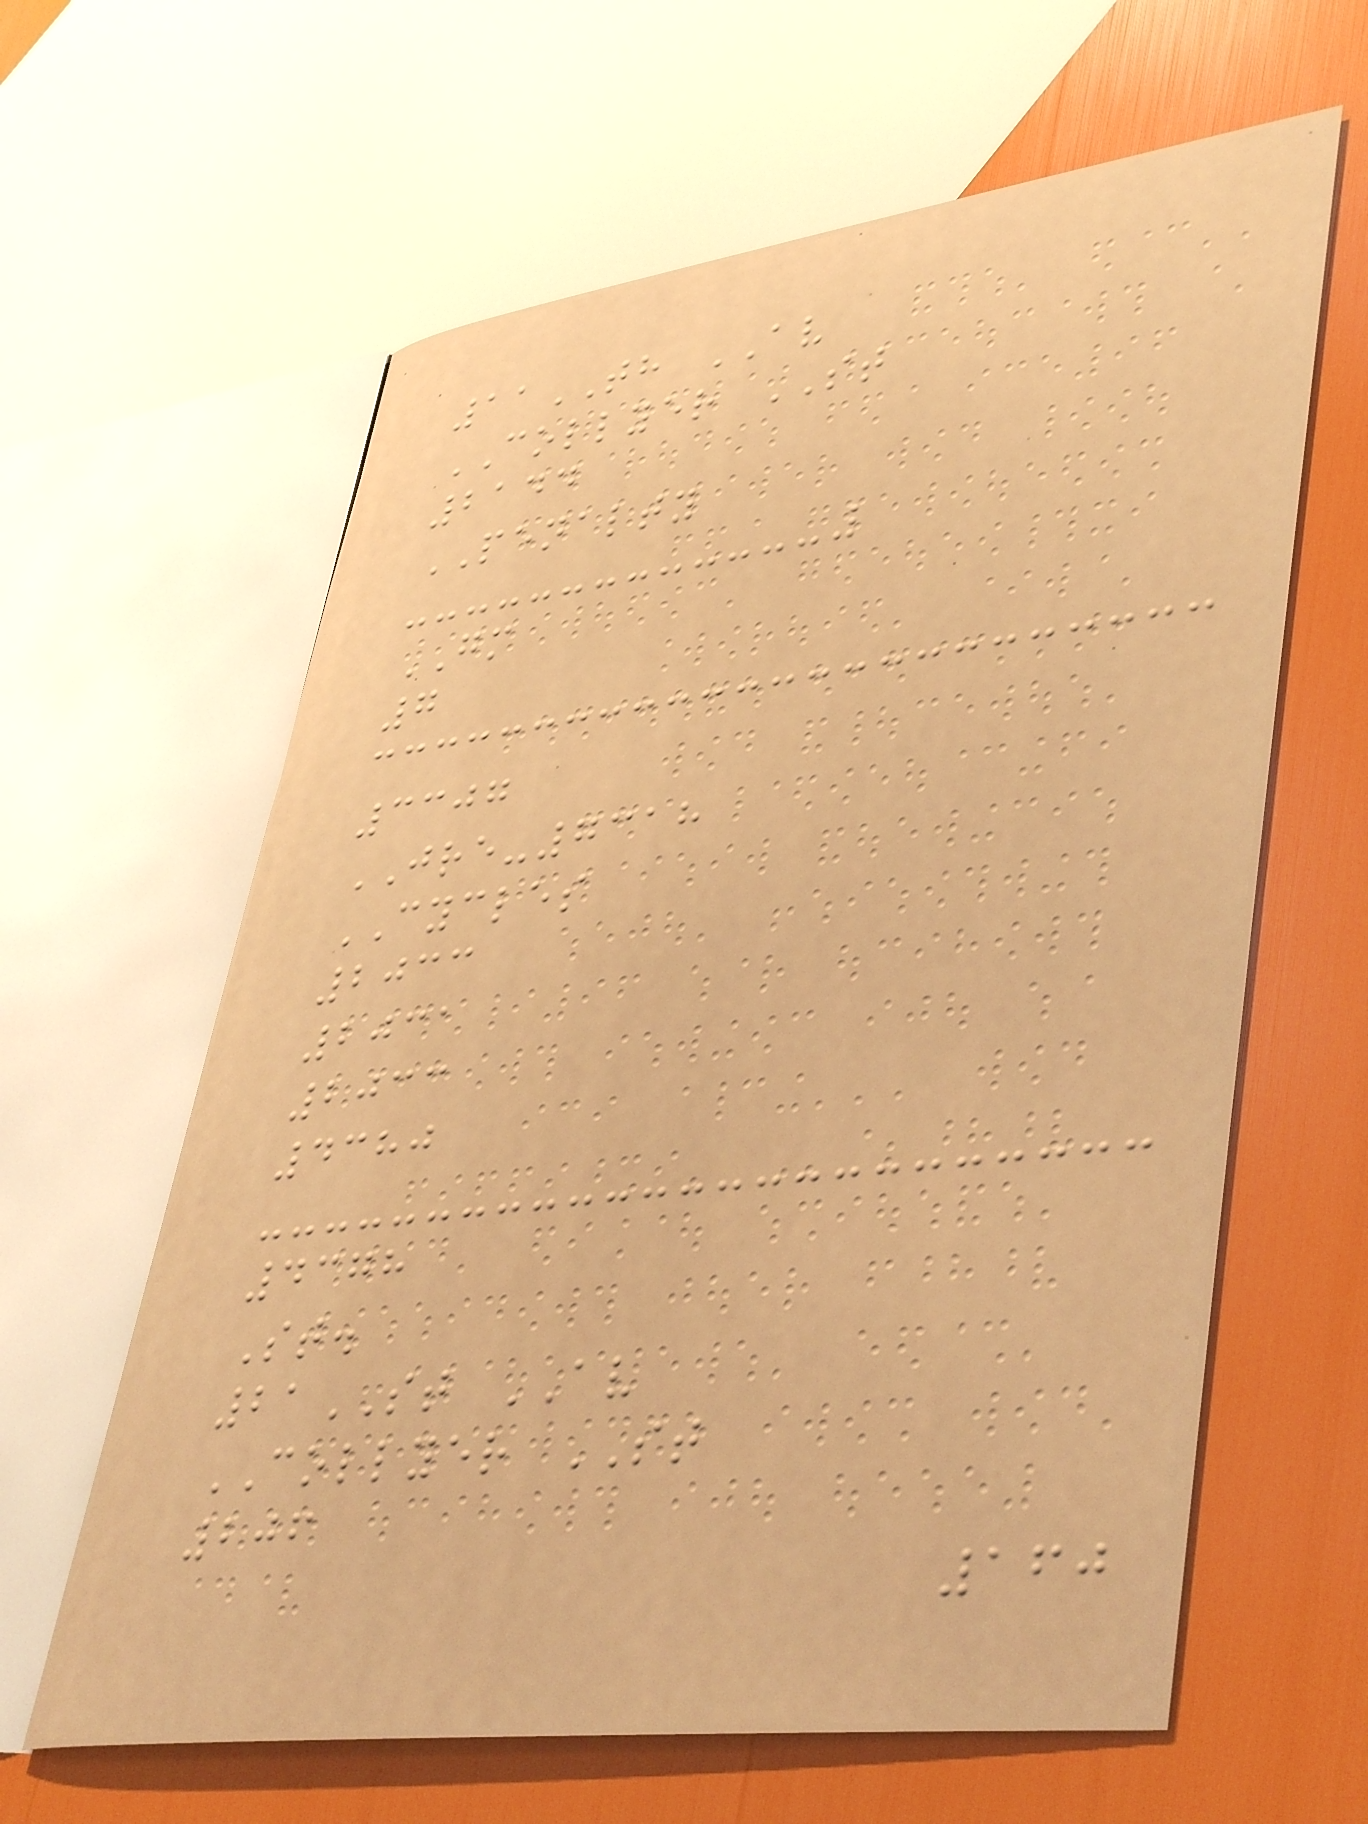11TH AV
COLLYER ST
2144
PENALTY
GM
7
3307
JRE-7318
CYCLES
2033
2031
2033
4380
4378
St.
21ST AV
COLLYER ST
206
160
